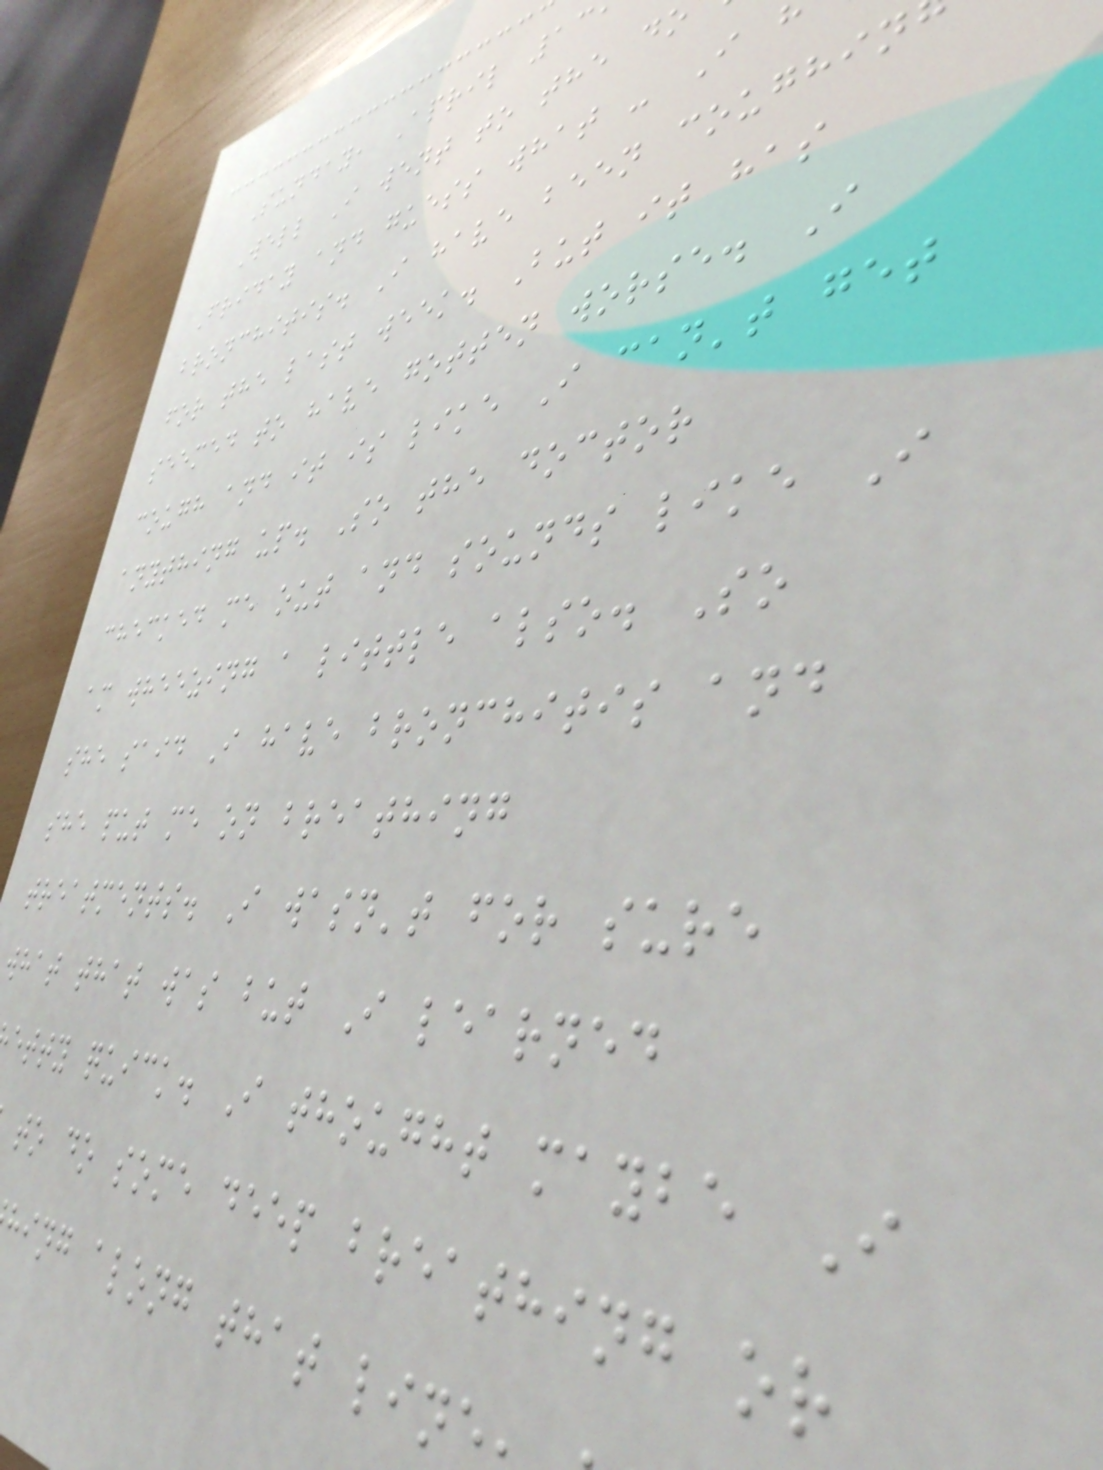Sunday, April 13
Well I went to the do
Friday and guess what - I
bronchitis. I have been coughin
for the last week. But it has
seemed to have gotten worse. I
cough and it is like I can't get
anything up. So the doctor
checked me out and sounds like I
am wheezing a little also. So
she said I have bronchitis and
she put me on breathing
treatments. I wasn't for sure
what that was but I learned
etty quick. I thought maybe I
to do some deep breathing or
hing along that line
